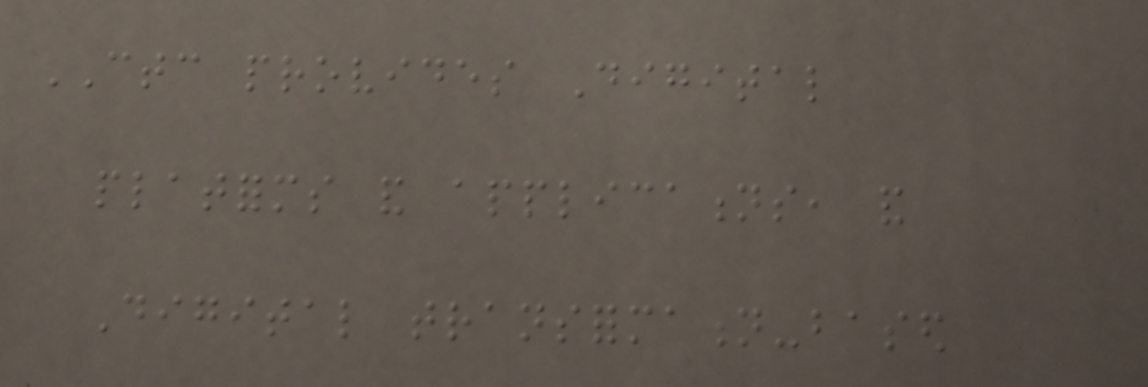CTC provides Digital
platforms and applications, and
Digital transformation-based
